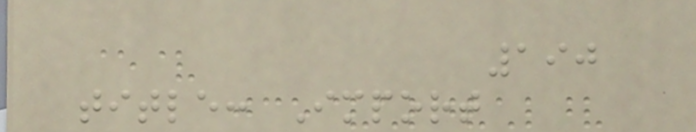190
title: Import
